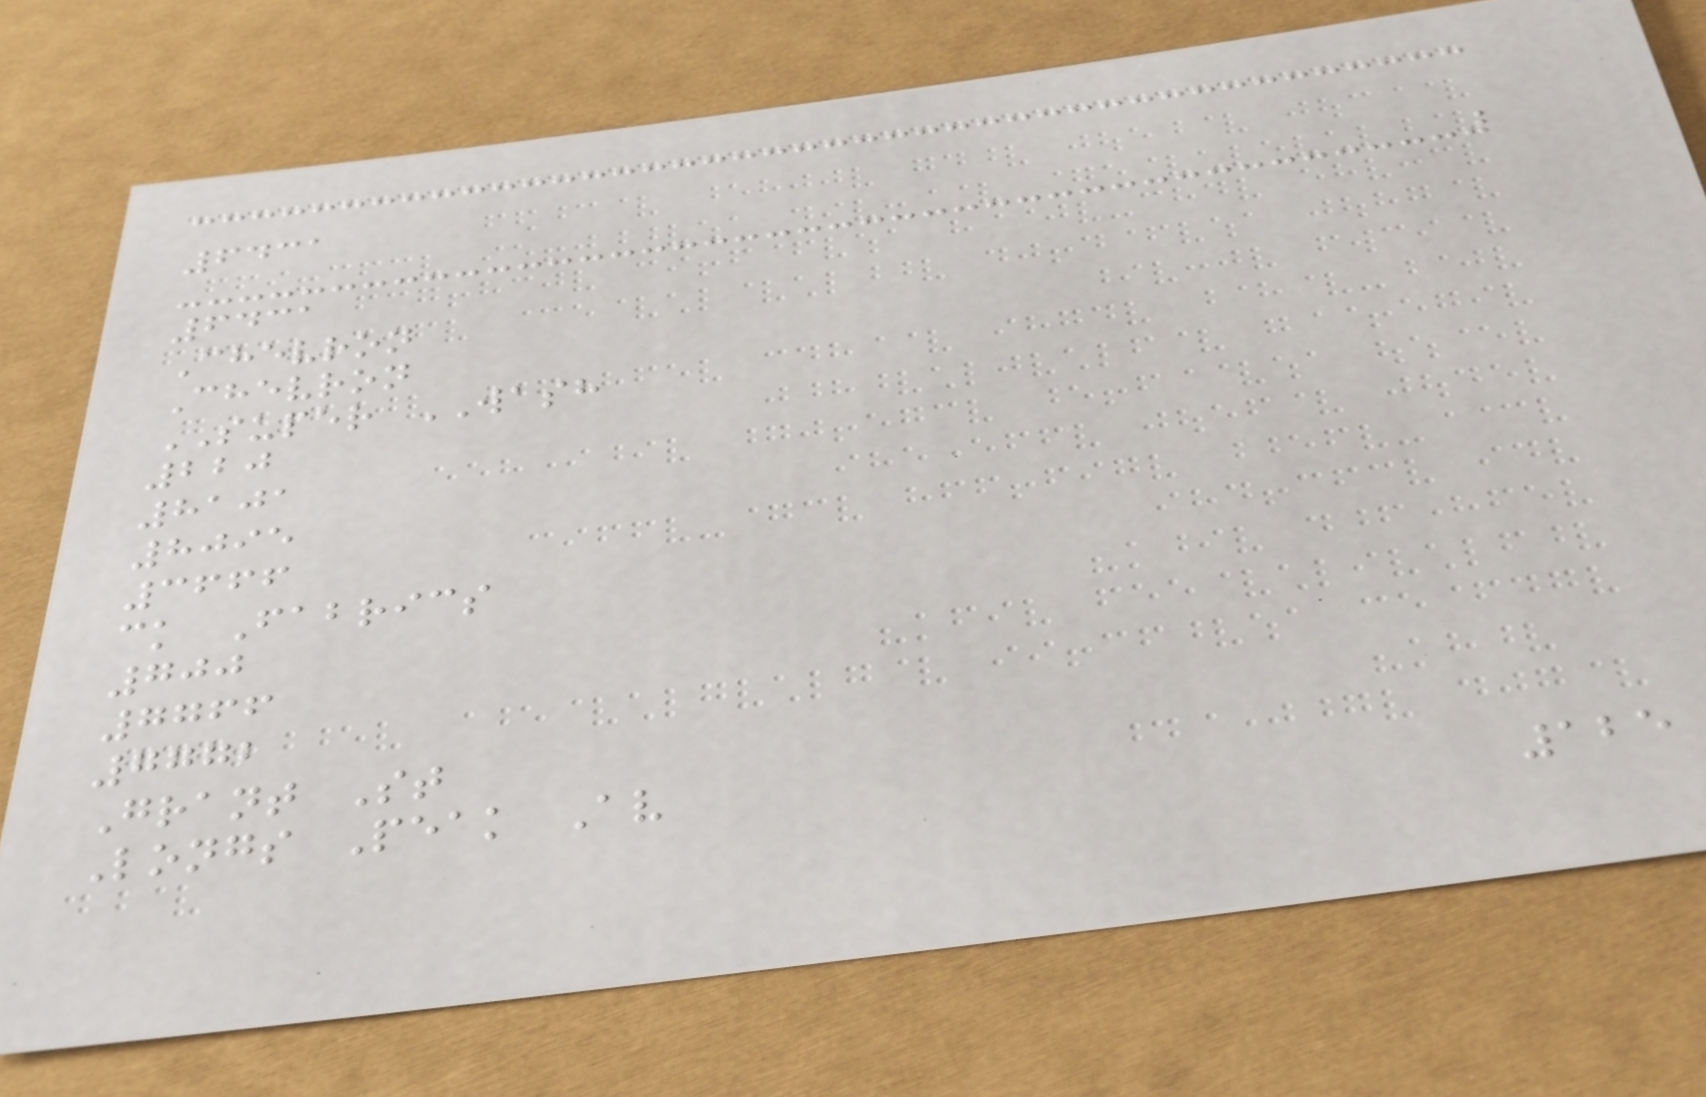6431
6431
Chevron
Chevron
SUPER WASH
220
8101
8095
3666
ck Fabrics
700
7766
7772
Grant St
Longs Peak Av
125
